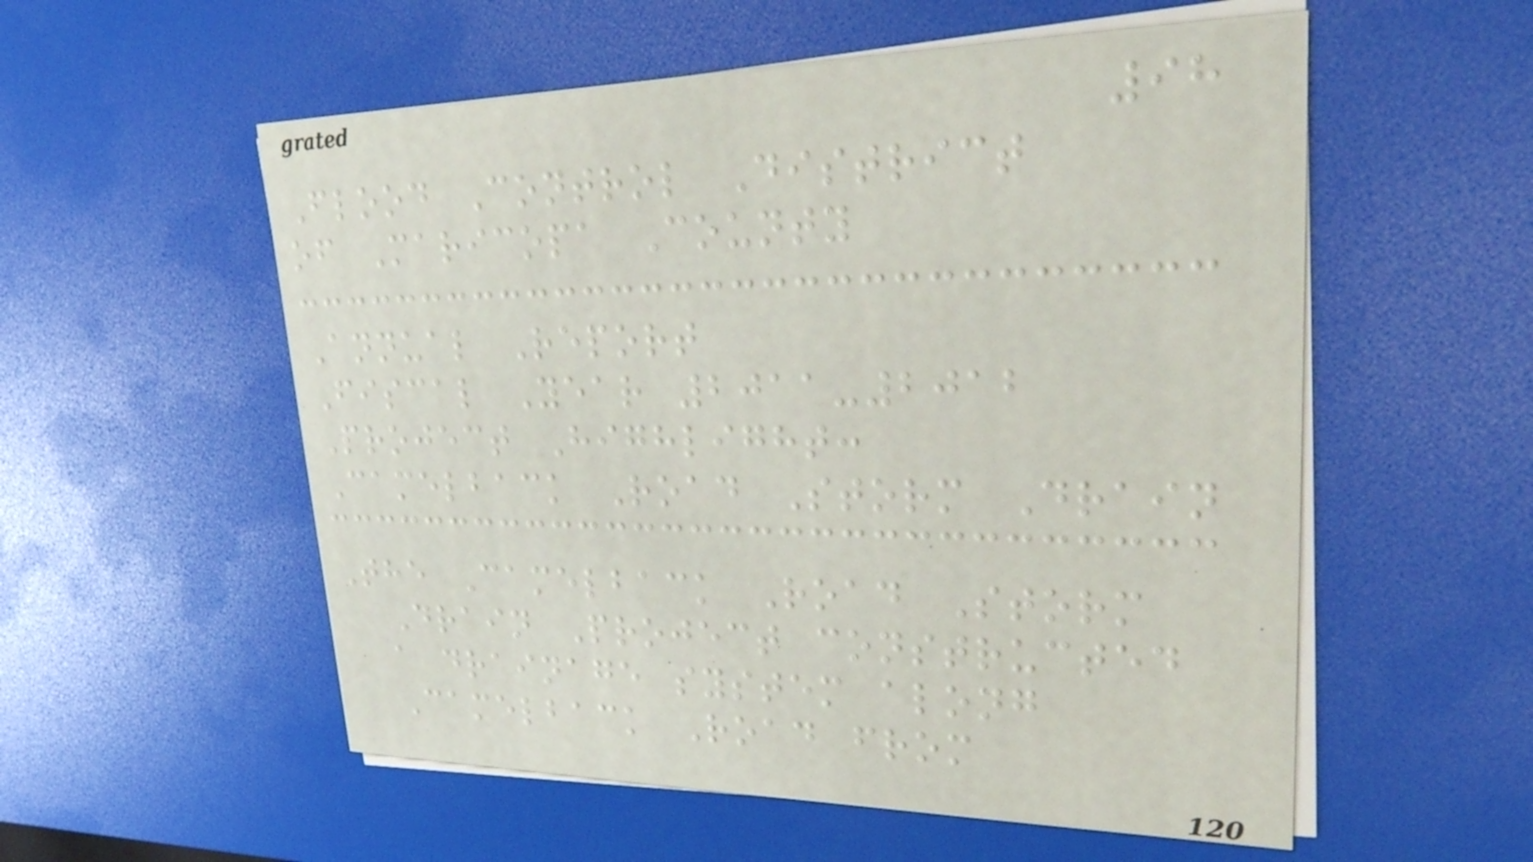98
Flood Control District
of Maricopa County
Annual Report
Fiscal Year 2011-2012
Project Highlight:
Camelback Road Storm Drain
The Camelback Road Storm
Drain Project constructed
a drainage system along
Camelback Road from
